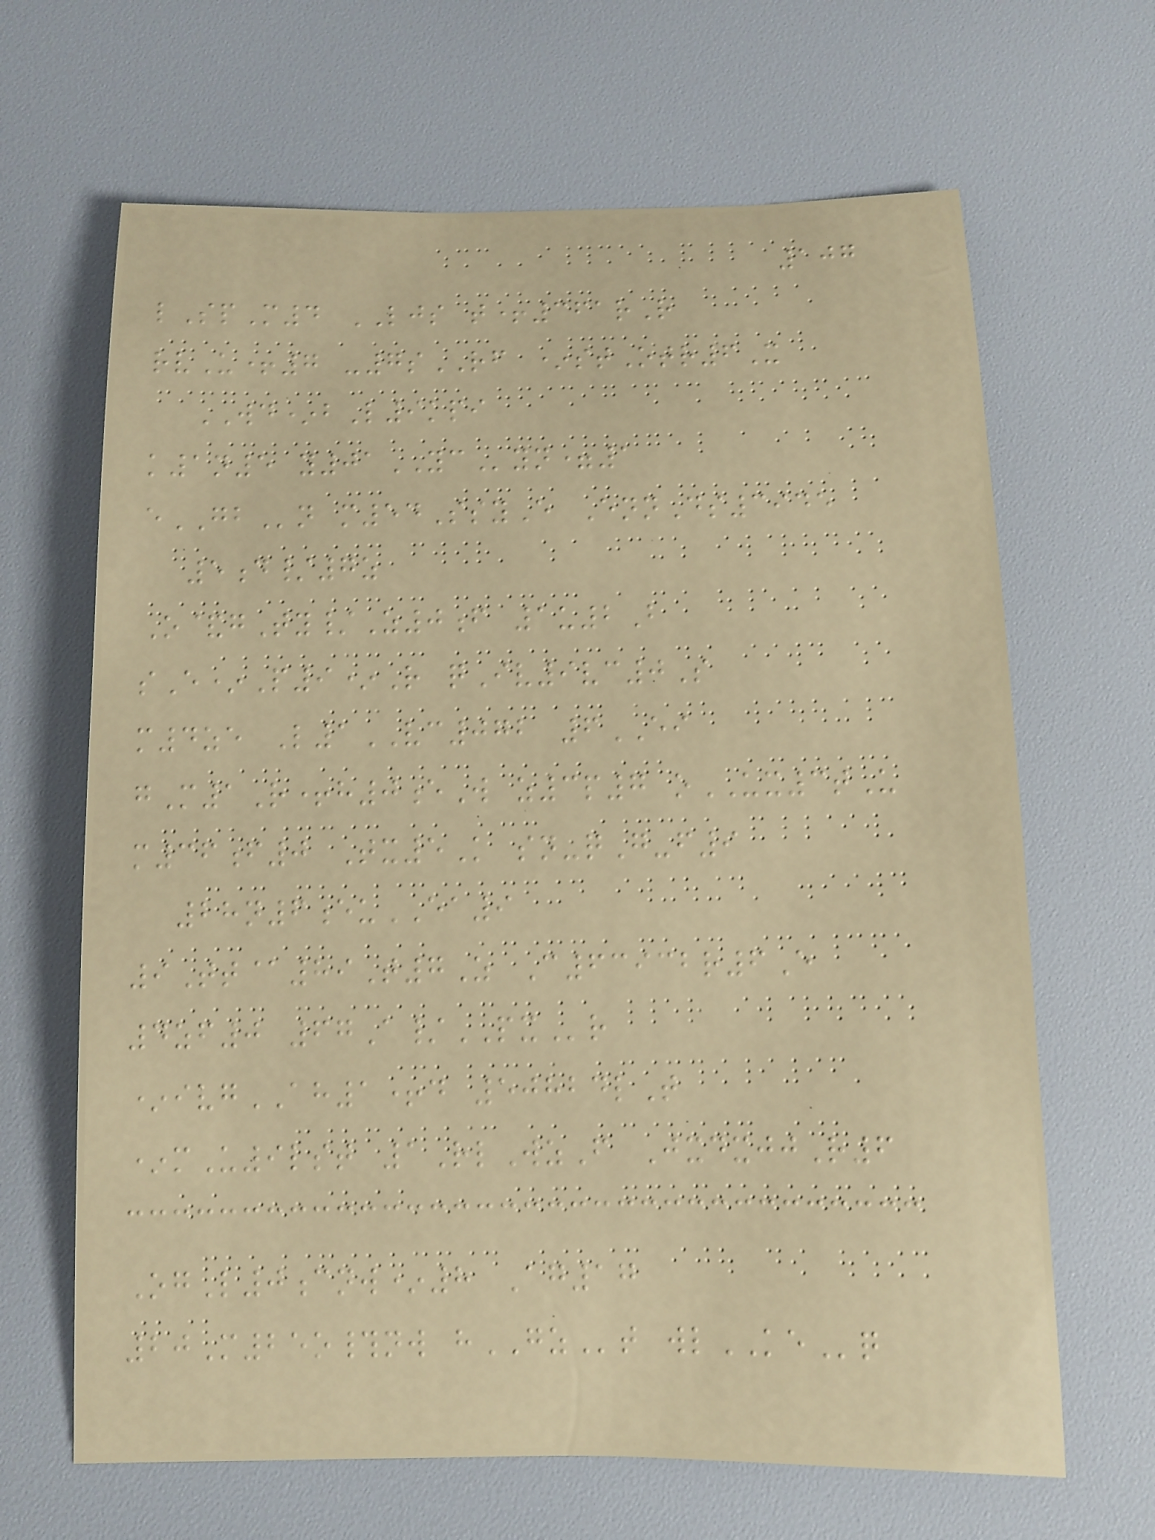107
lSpM4 LJS t+361rR
rvU+7 -7sRF *stOtr6X
WD*bL9kpi
k1n5 y01YCyn=1
eGBn m54SsyE EnnDs3945
5d/7z
O&gTy/Z0f 1u2B
sE*P9*R qIv9vc0S
m4ze L1VC072 6EI
gM1R+h0eW z3p7 oUX3tU
m36f0 Tx5K sn-qG-f9
28n6euEA9
9Tt@89T7Z C63932r6E
4zf0 67A/PXr
*ivgAH1+d 50824lT
*mU9lst 1RlWzF JxdxjjR6
OgL0cnw*8 Ag17
20M25o#nw hGZt wlKEq
